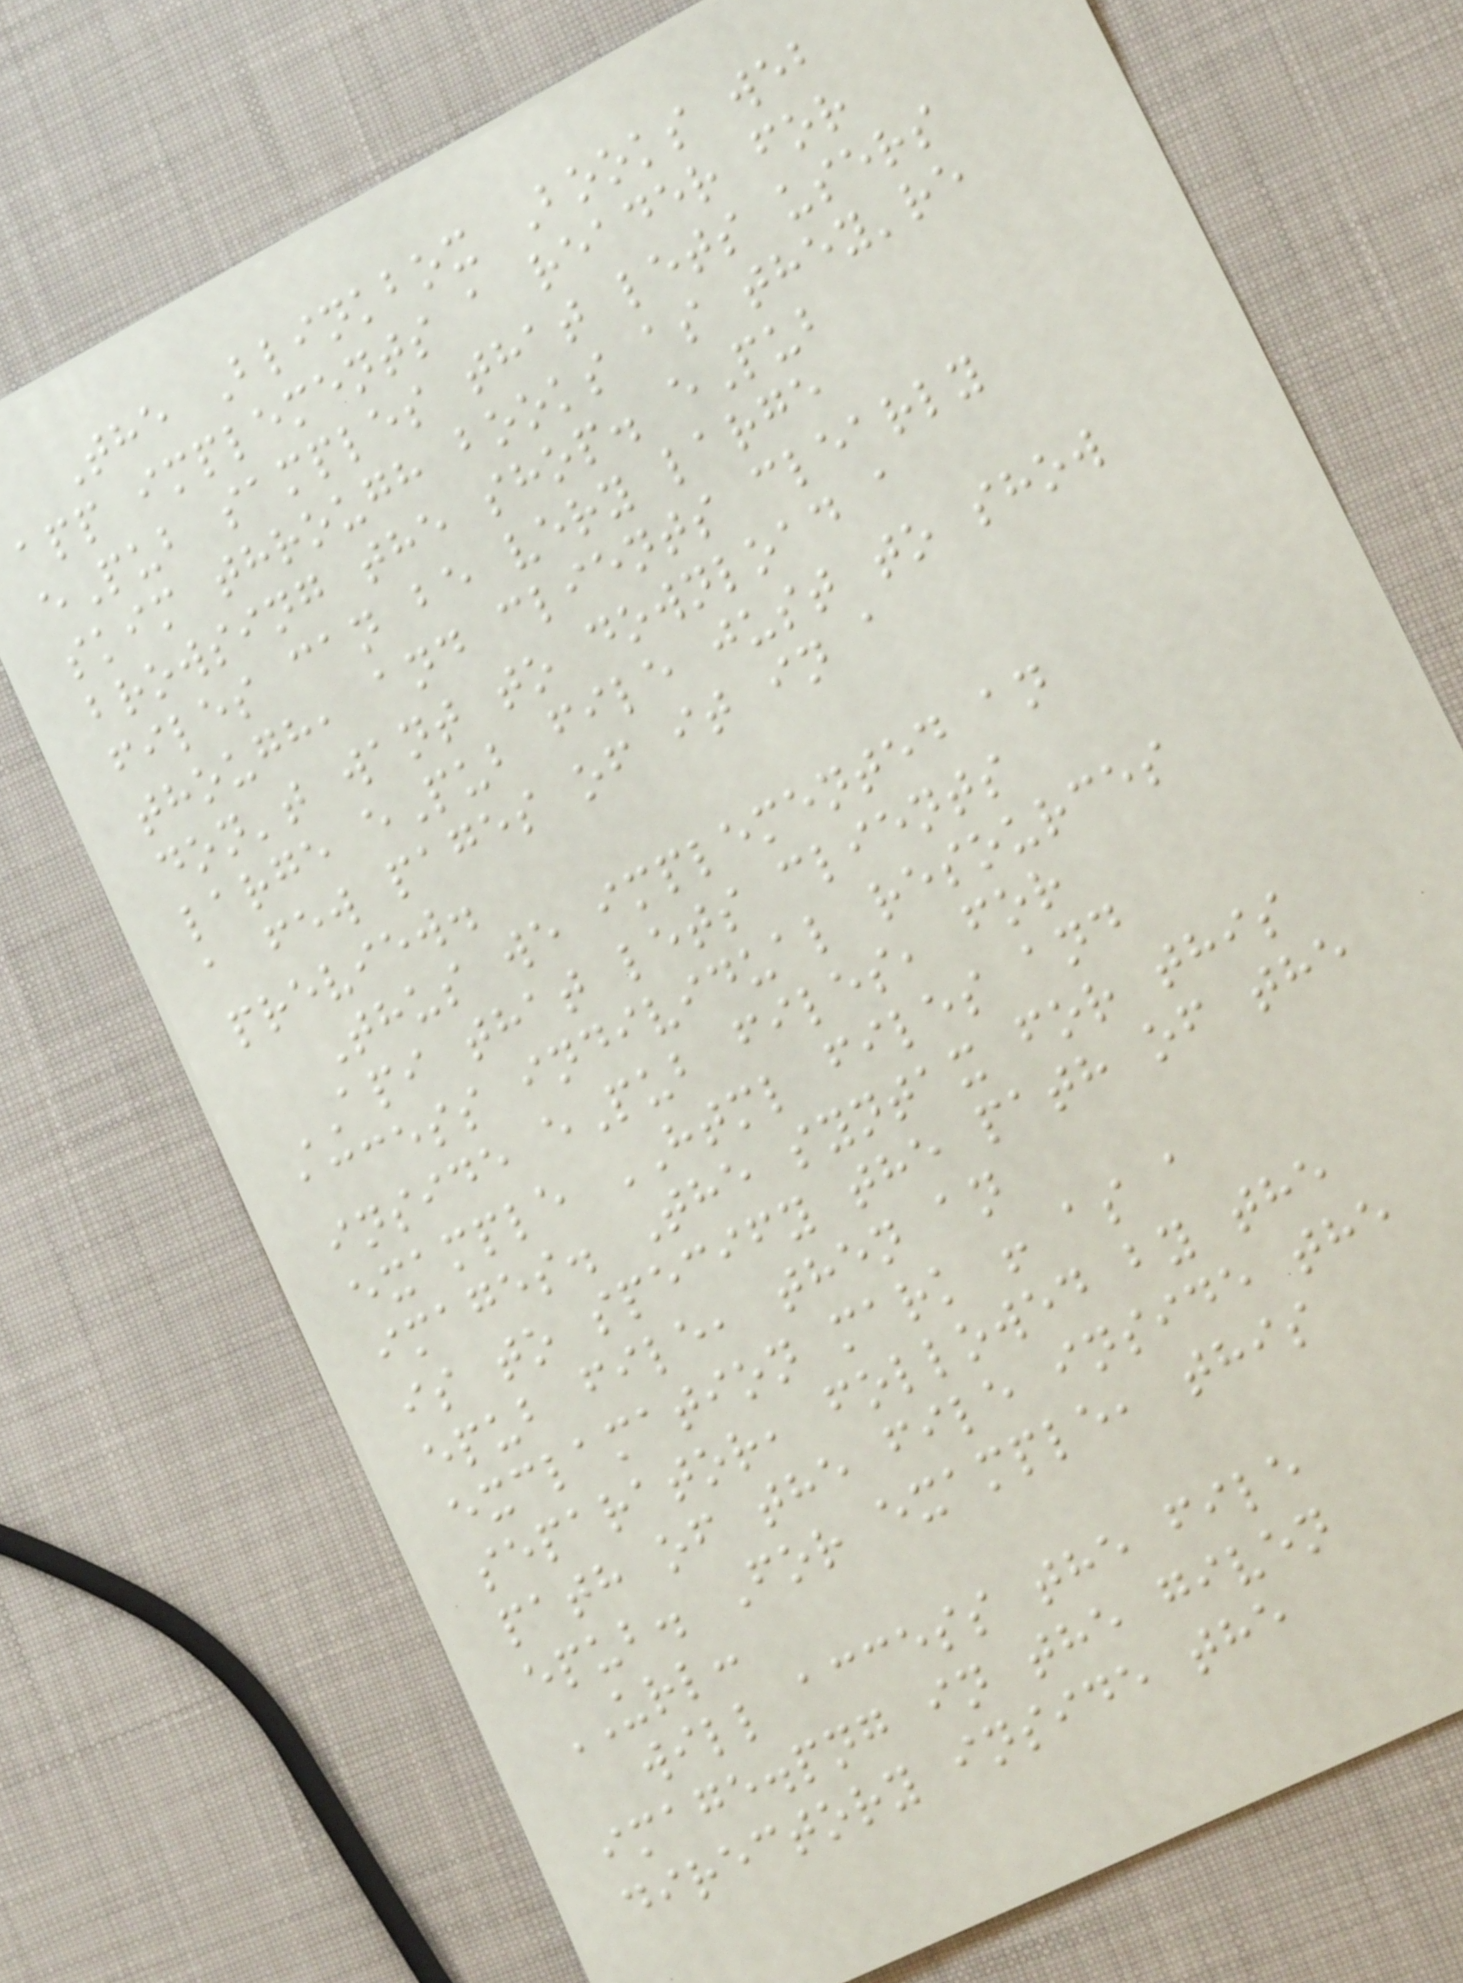The Blinkbox Books web
app implements a reader for
ePub samples that lets users
skim through books as they're
browsing the shop. ePub
files can be very large
though, and clients clearly
don't want to download a
large ePub file just to show
a few pages of it in a
preview.
Thus we implemented an
API that lets clients
access individual resources
inside ePub files, for
example HTML files and
images. The syntax for this
is to specify the path of the
epub file, then an
exclamation mark ! as a
separator, followed by the
path of the file inside the
epub. For example, this
URL:
will access the file
image.png in the given
directory inside the
